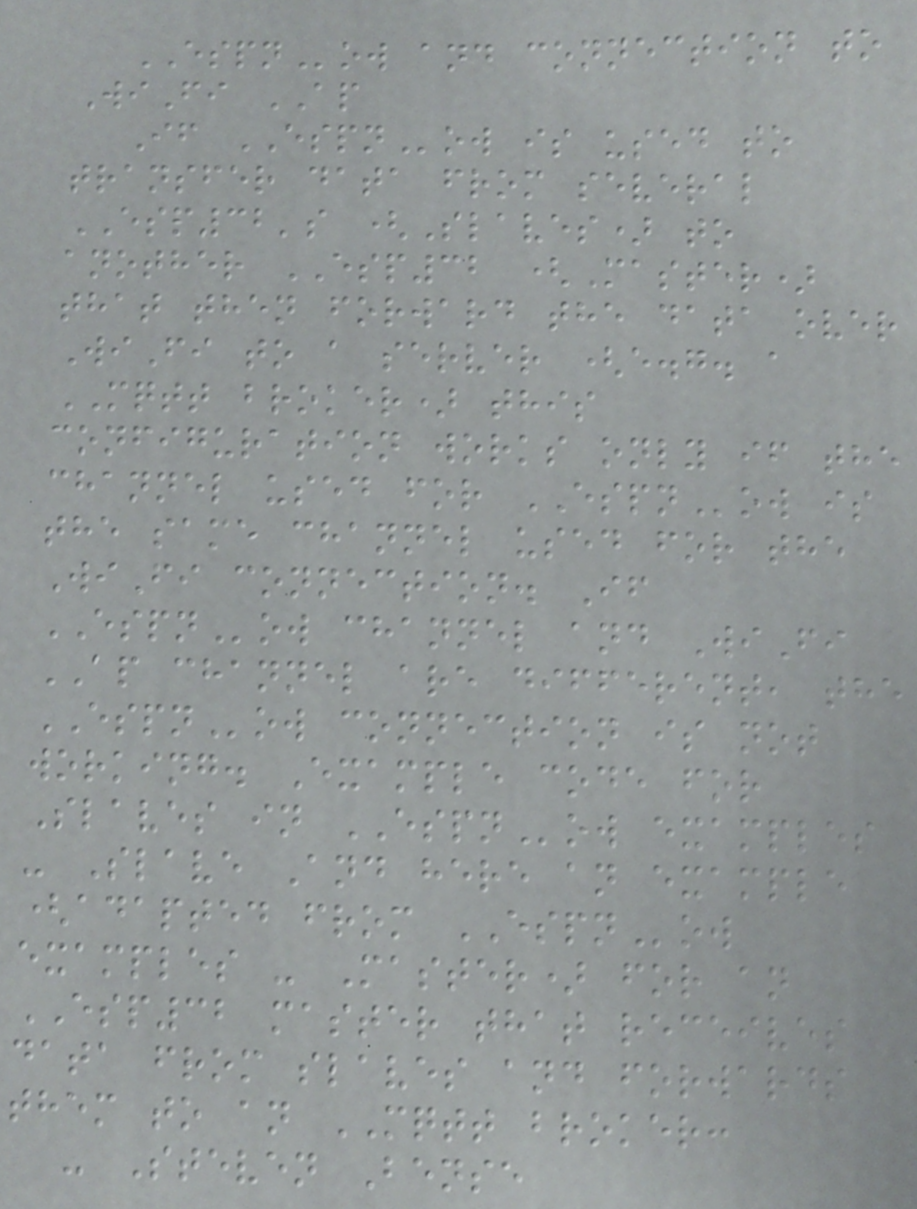ESPNow and connection to
WiFi AP
If ESPNow is used to
transfer data from several
ESP32's (Slaves) to
another ESP32 (Master)
that then forward the data over
WiFi to a server (e.g. a
MQTT broker) this
configuration works only if the
channel used for ESPNow is
the same channel used for the
WiFi connection. If
ESPNow channel and WiFi
AP channel are different, the
ESPNow connection is not
working. Example code for
Slaves in ESPNow examples
- Slave And here an example
(adapted from ESPNow
examples - Master) for an
ESP32 master that receives
data from slaves and forwards
them to an MQTT broker:
- Steven Bense
